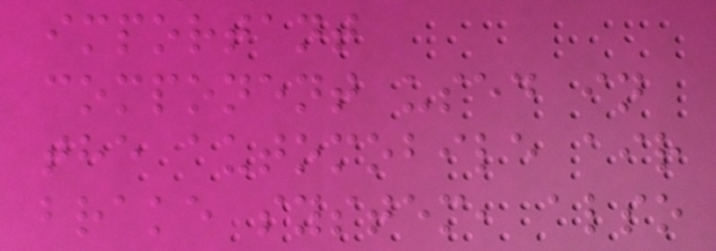important
component used in
the automobile air
brake system, also
